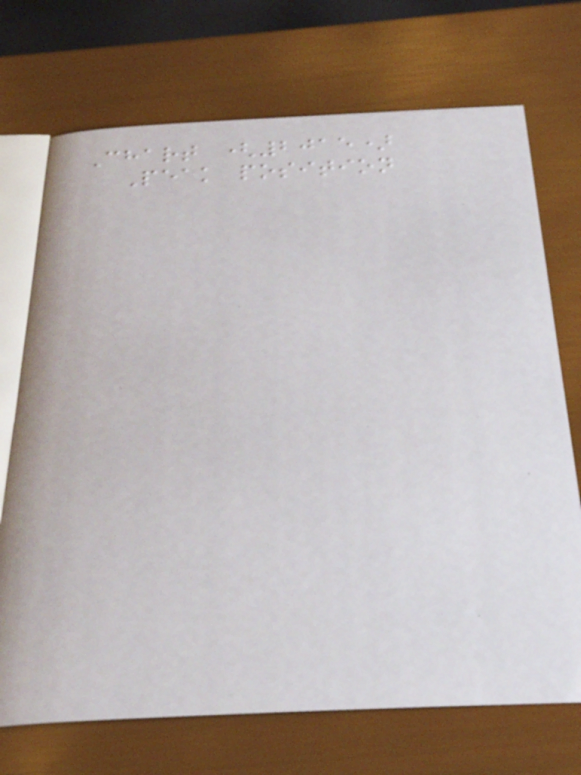Chart (2015)
Peak position
